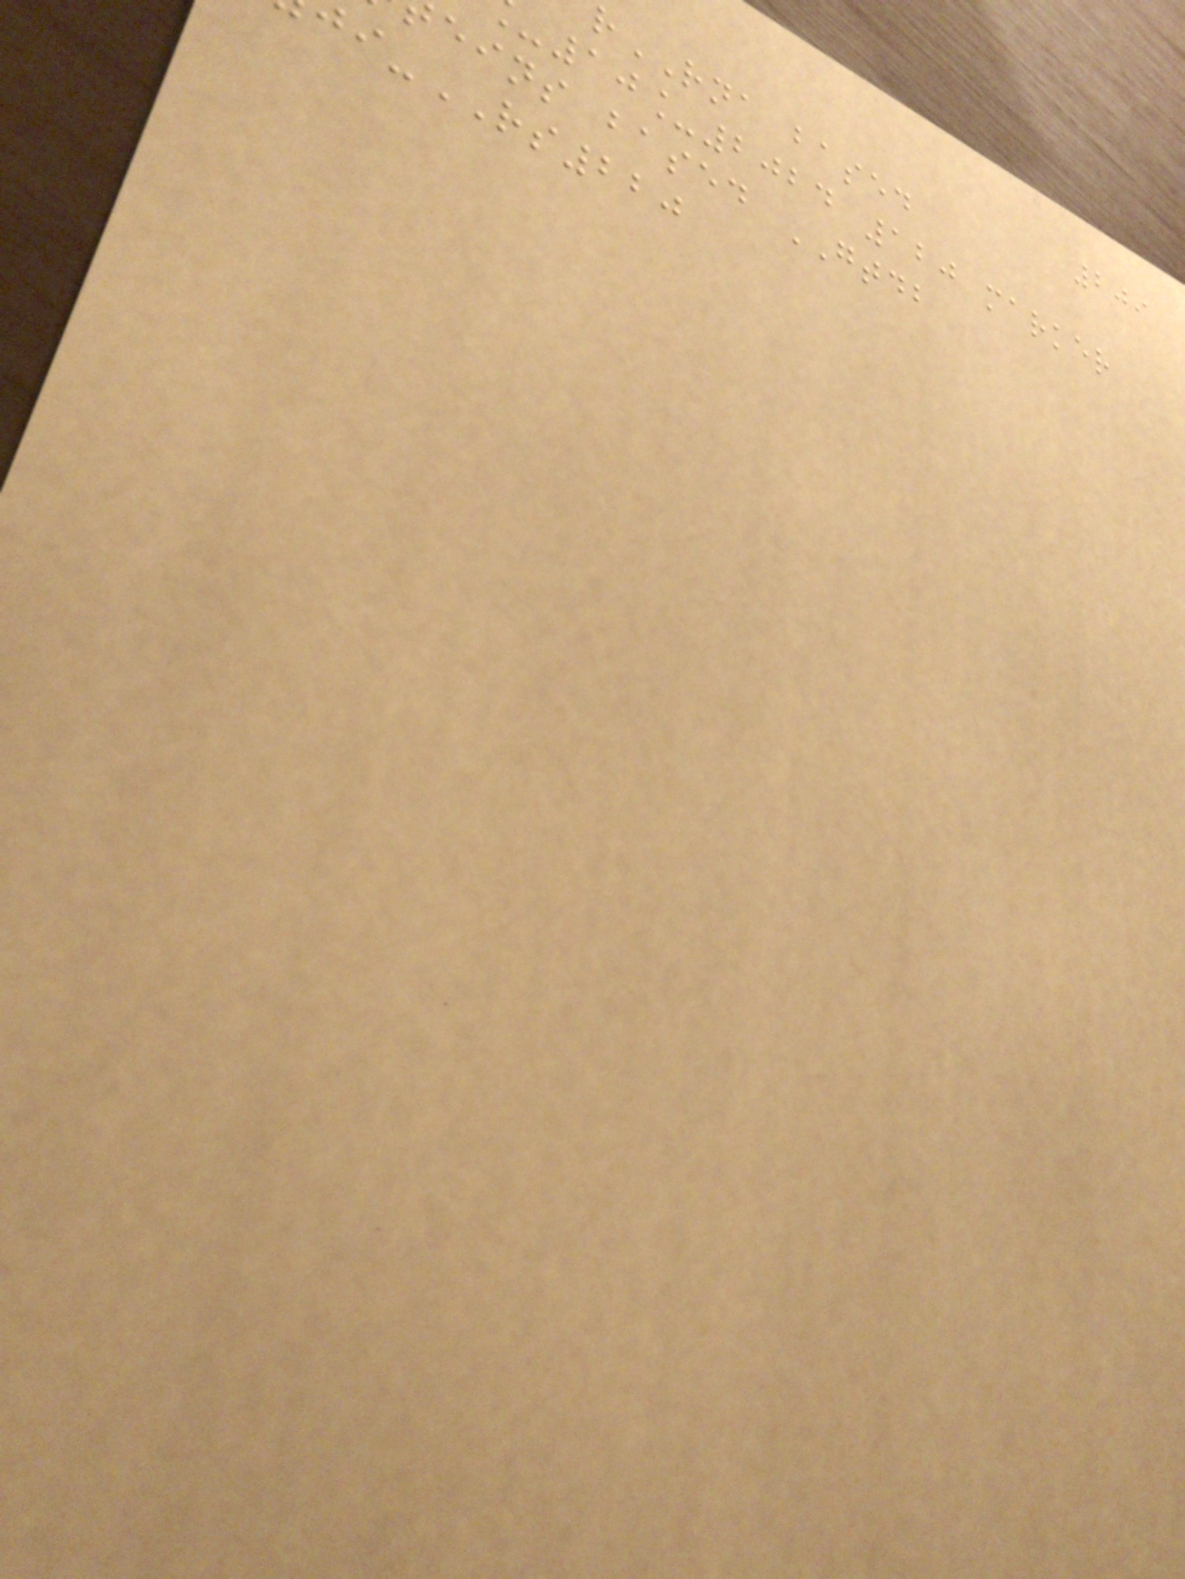209
rRNA based
10_2024 120 marker
eins based GTDB
-RS220
